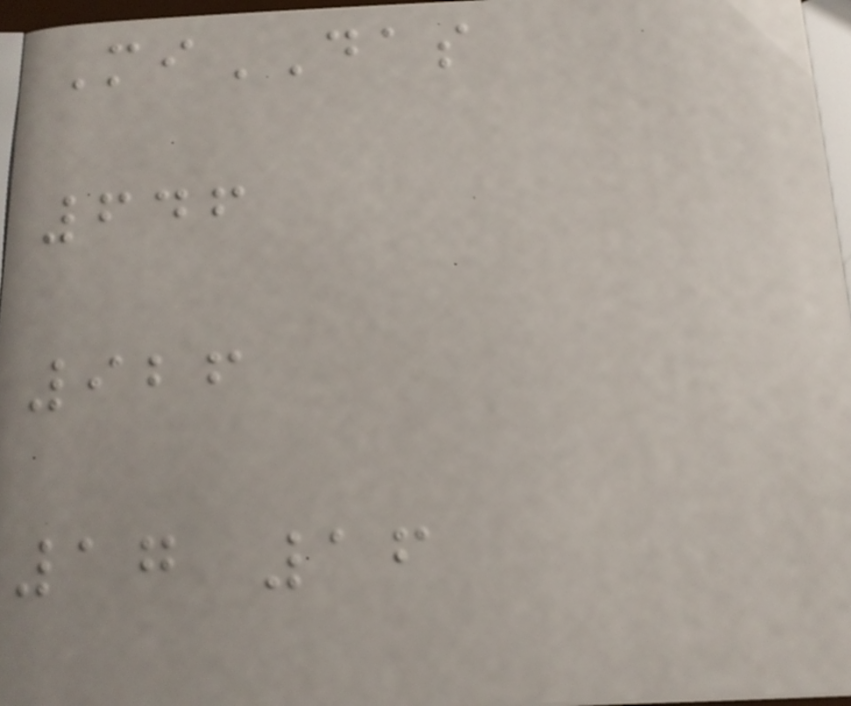MiDAS
646
926
17 16
